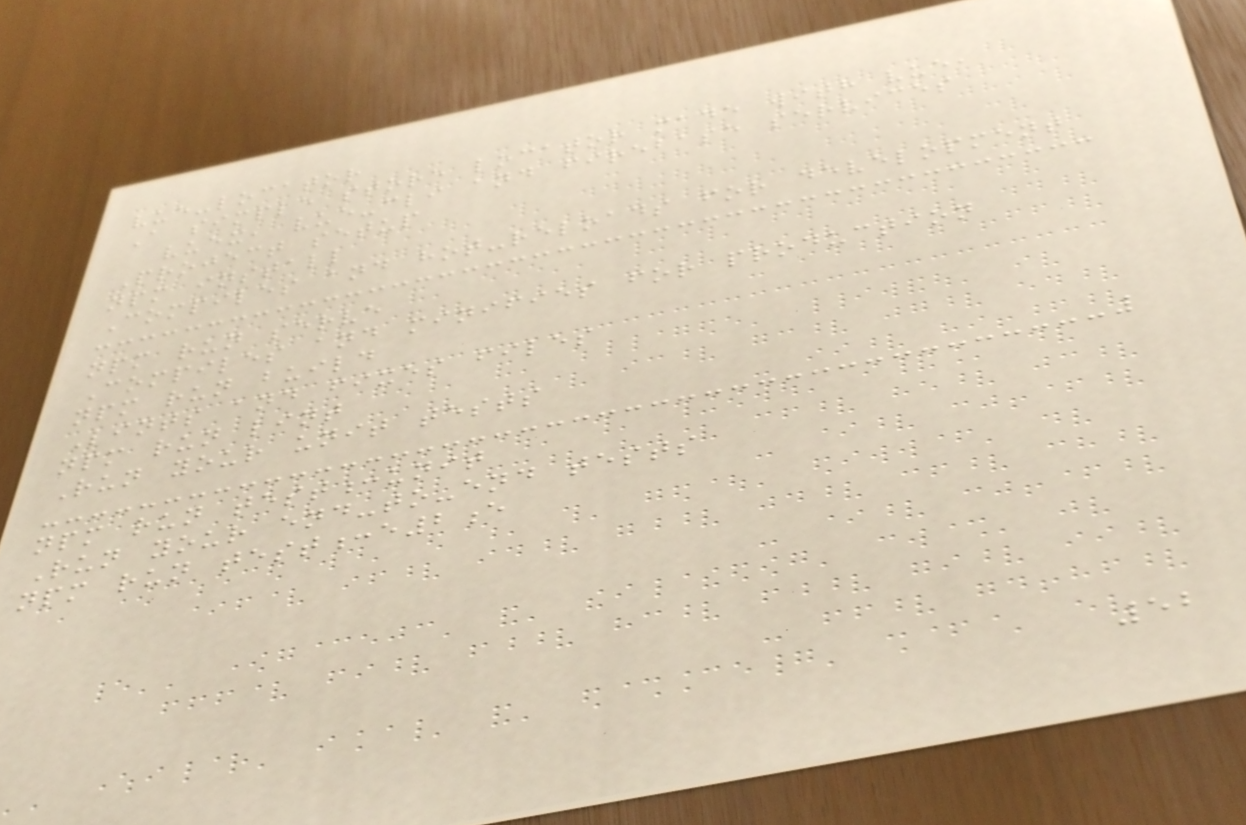vue-locator
A simple store locator made with vue,
vuex, vue-cli and firebase services
Project setup
npm install
Compiles and hot-reloads for development
npm run serve
Compiles and minifies for production
npm run build
Lints and fixes files
npm run lint
Run your unit tests
npm run test:unit
Run your end-to-end tests
npm run test:e2e
52
